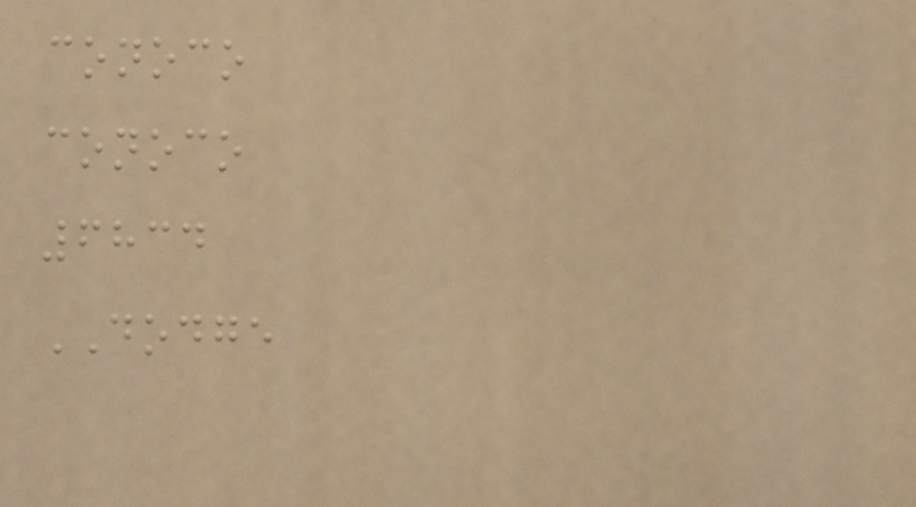conoco
conoco
6834
DODGE
